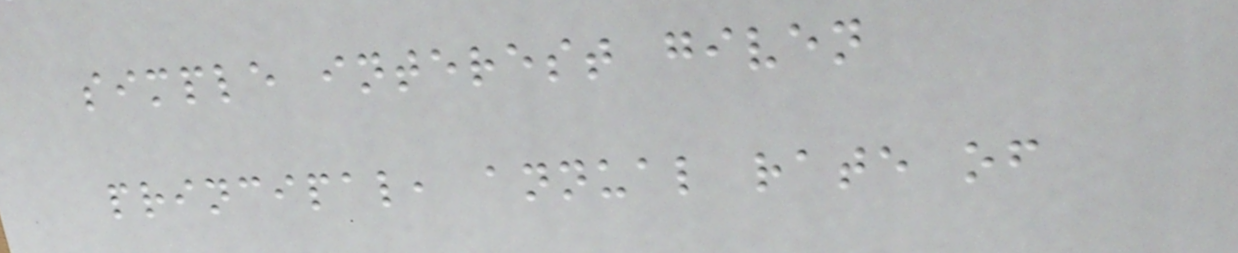simple interest given
principal, annual rate of
